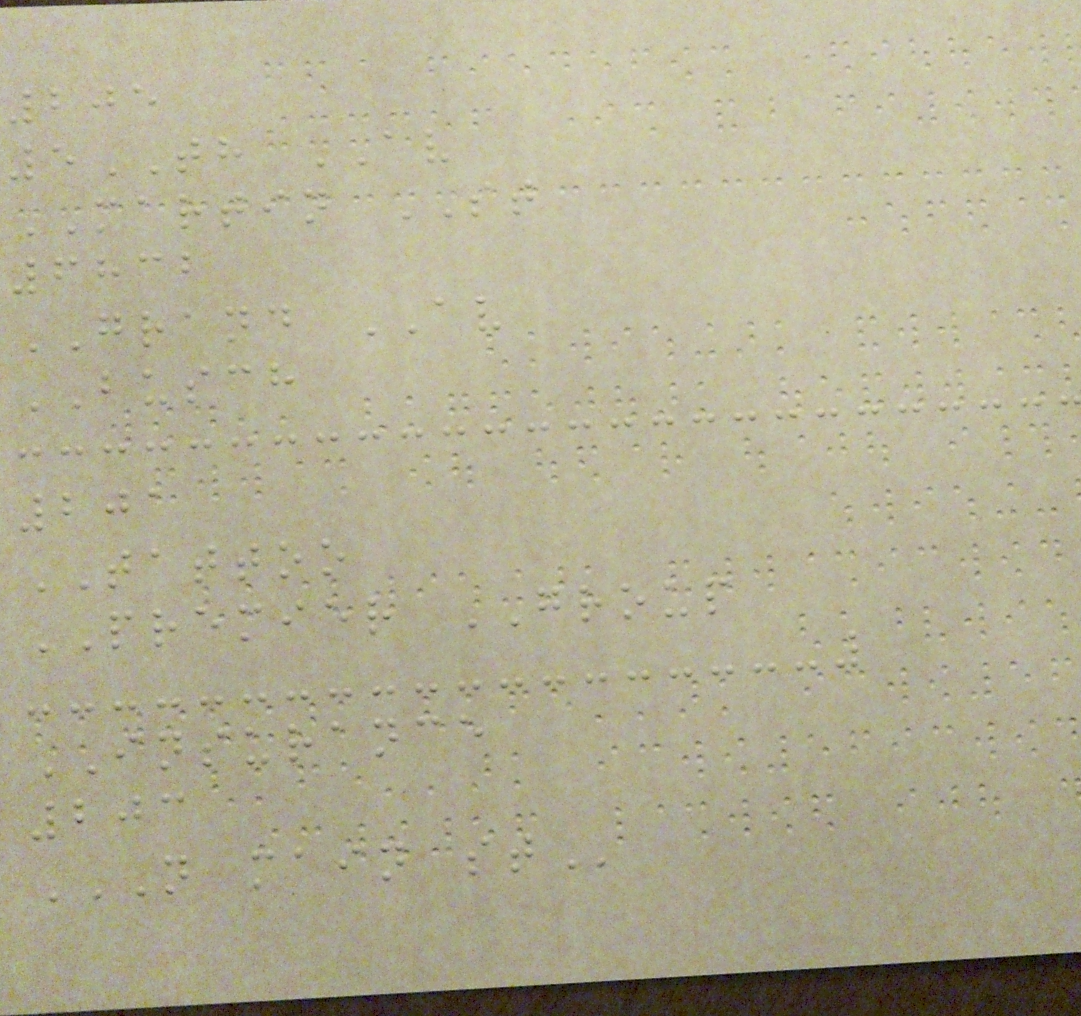205
5TH AV
MARTIN ST
6832
GRAND AV
BUSCH
201
TATTOO
PREMIER GROUP
INSURANCE
203
N MAIN ST
